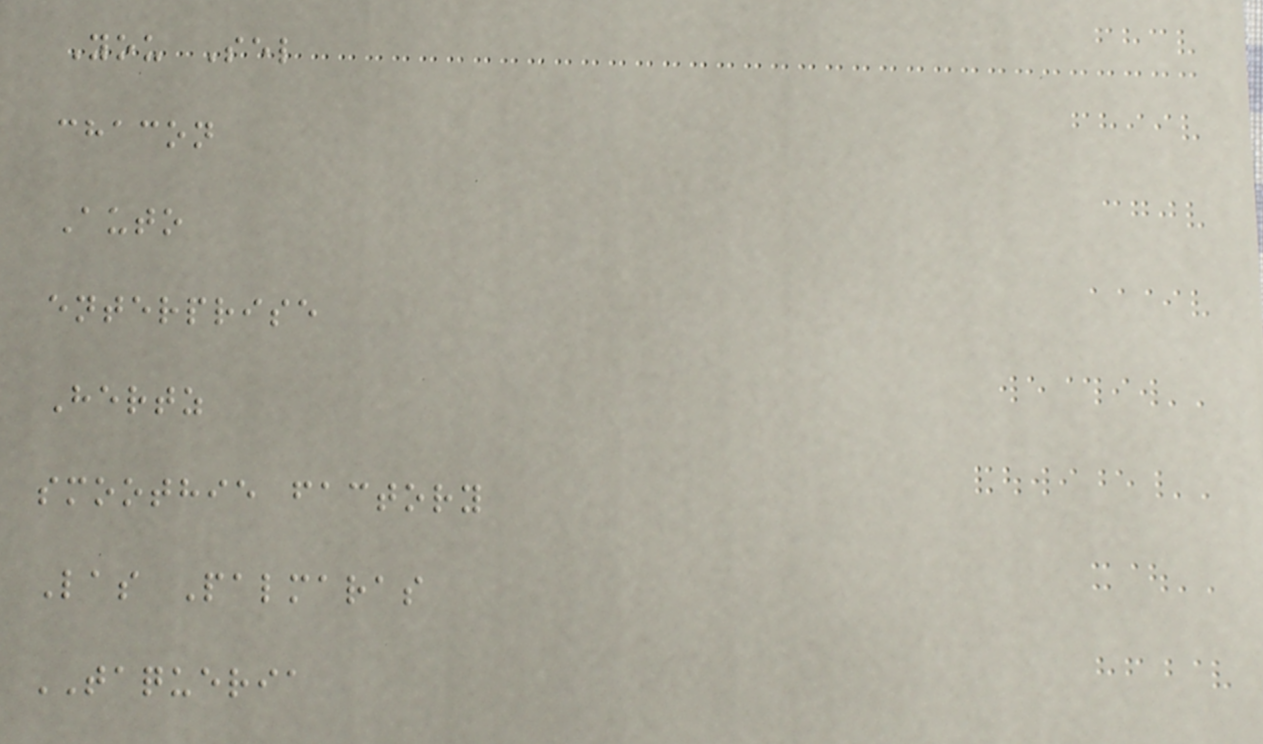You Sel
chacon
Auto
enterprise
Hertz
smoothie factory
Las Palmaras
TAQUERIA
